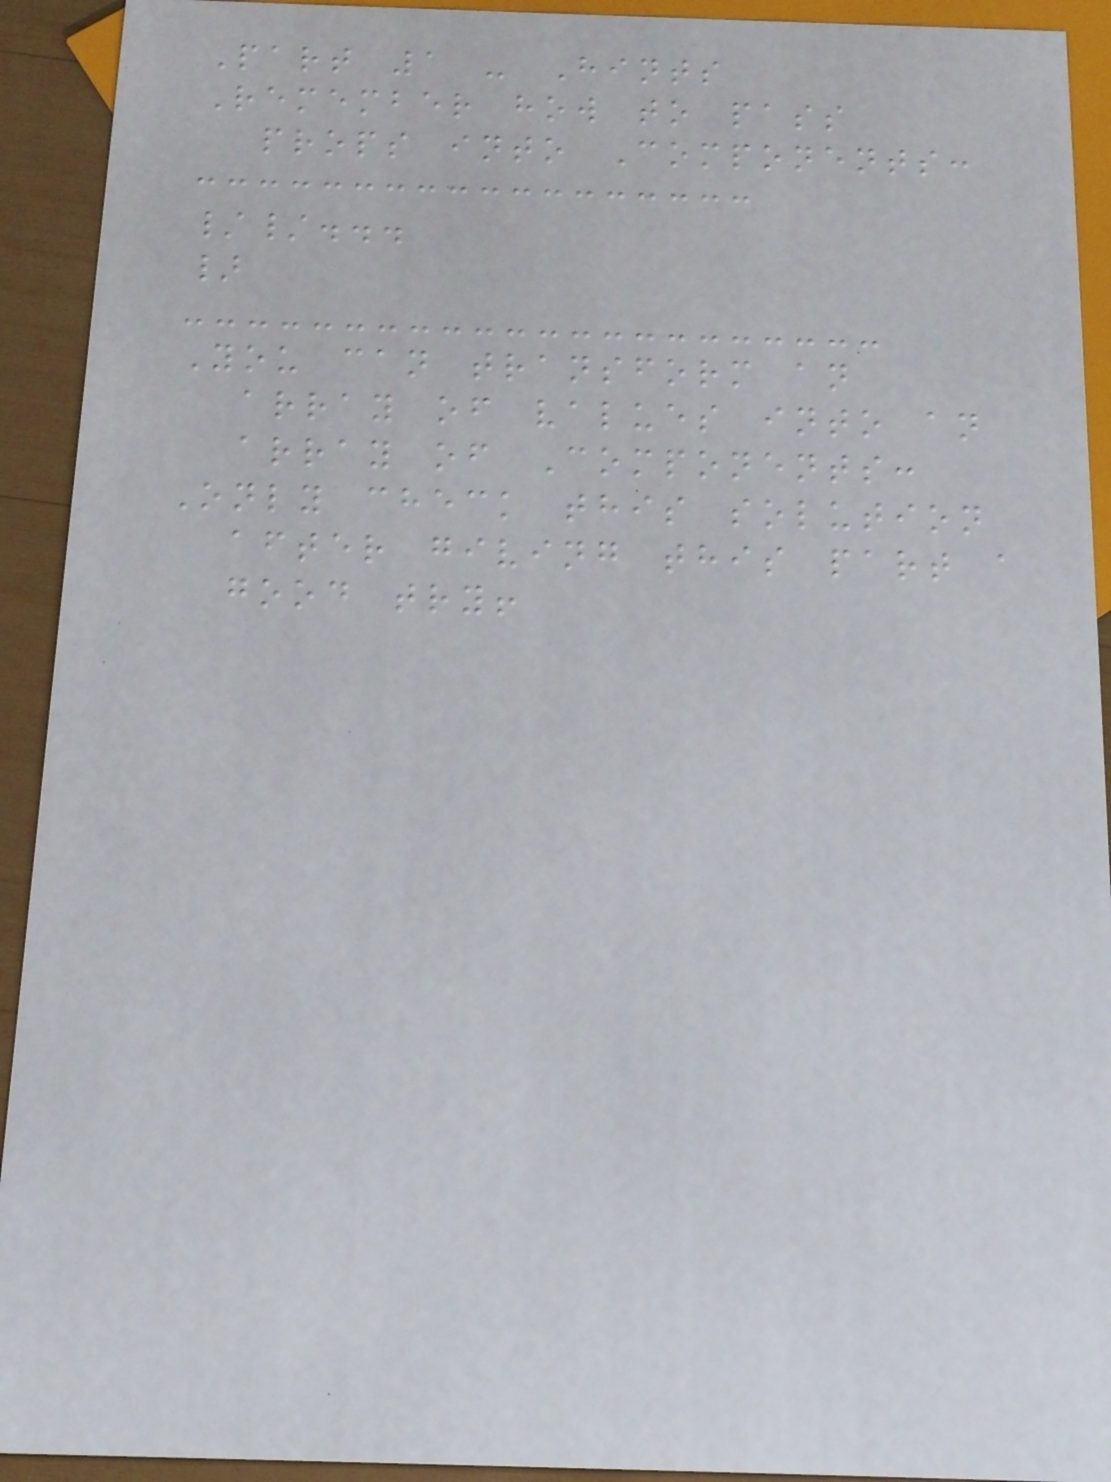Part 1 - Hints
Remember how to pass
props into Components:
//...
}
You can transform an
array of values into an
array of Components:
Only check this solution
after giving this part a
good try!
